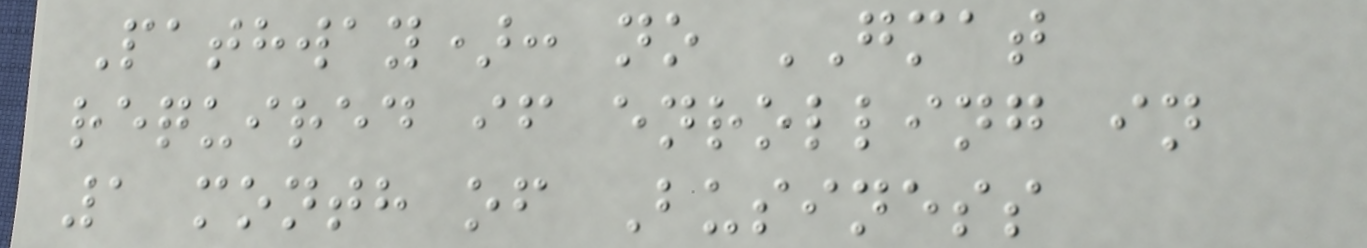Pathway): no GMAT
required if enrolling in
1 month of Business
